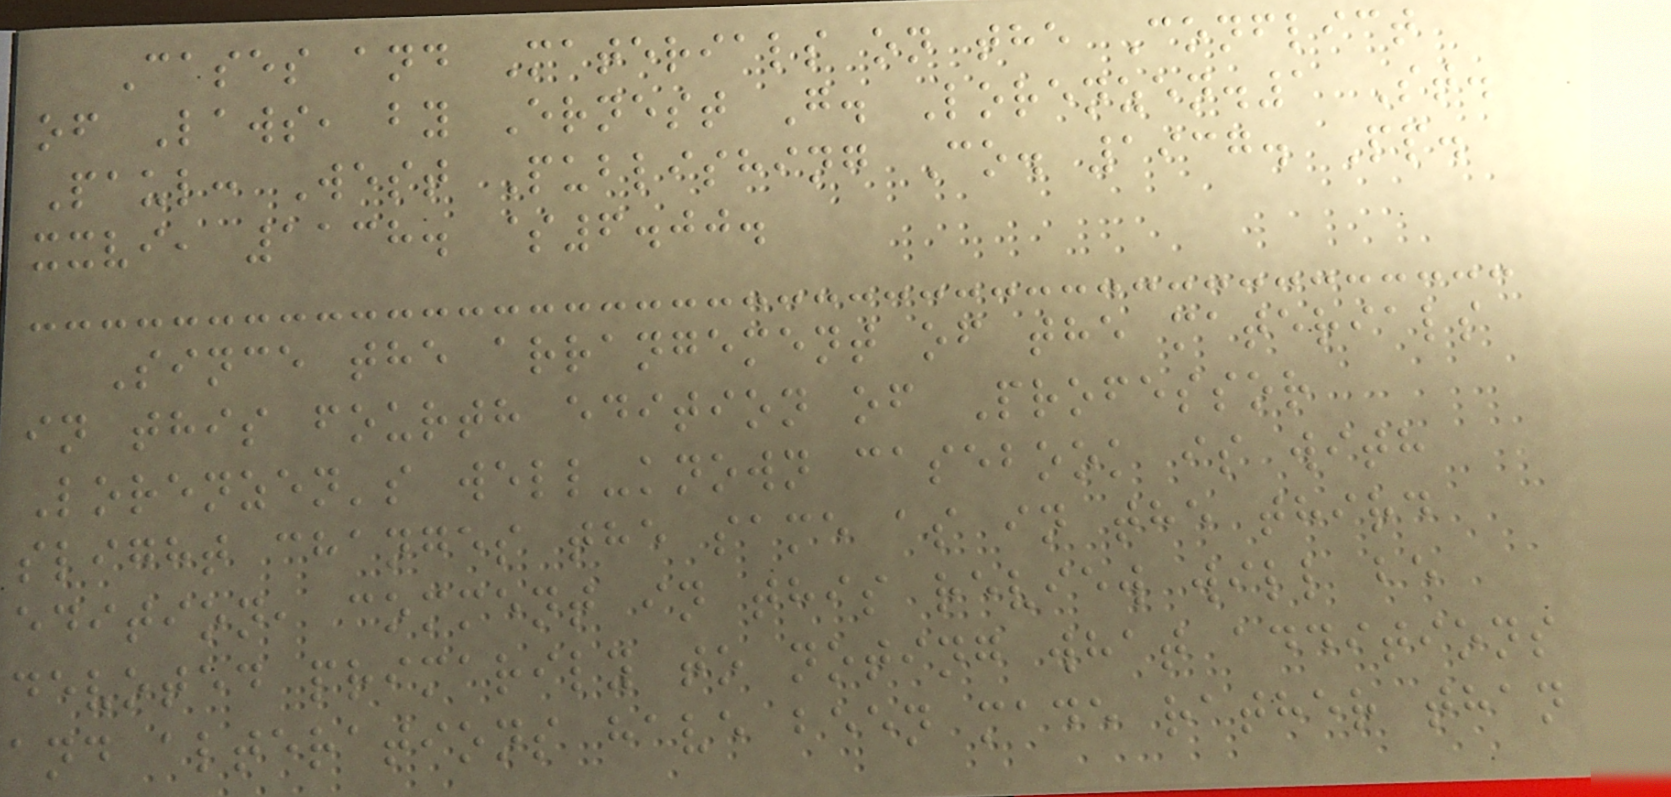Cases and Materials on the Conflict
of Laws, by Ernest G. Lorenzen.1 St.
Paul: West Publishing Co. 1937. Pp.
xxvi, 1138. $6.00.
Since the arrangement of the materials
in this fourth edition of Professor
Lorenzen's well-known casebook is with
slight changes the same as in the third
edition, comment in this review will be
devoted primarily to noting what additions
and alterations have been made rather than
